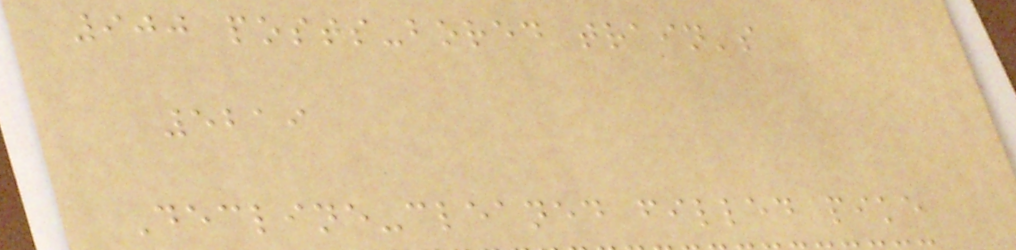900 posts-bored train's
5219
Decline-cleaned filled pike
